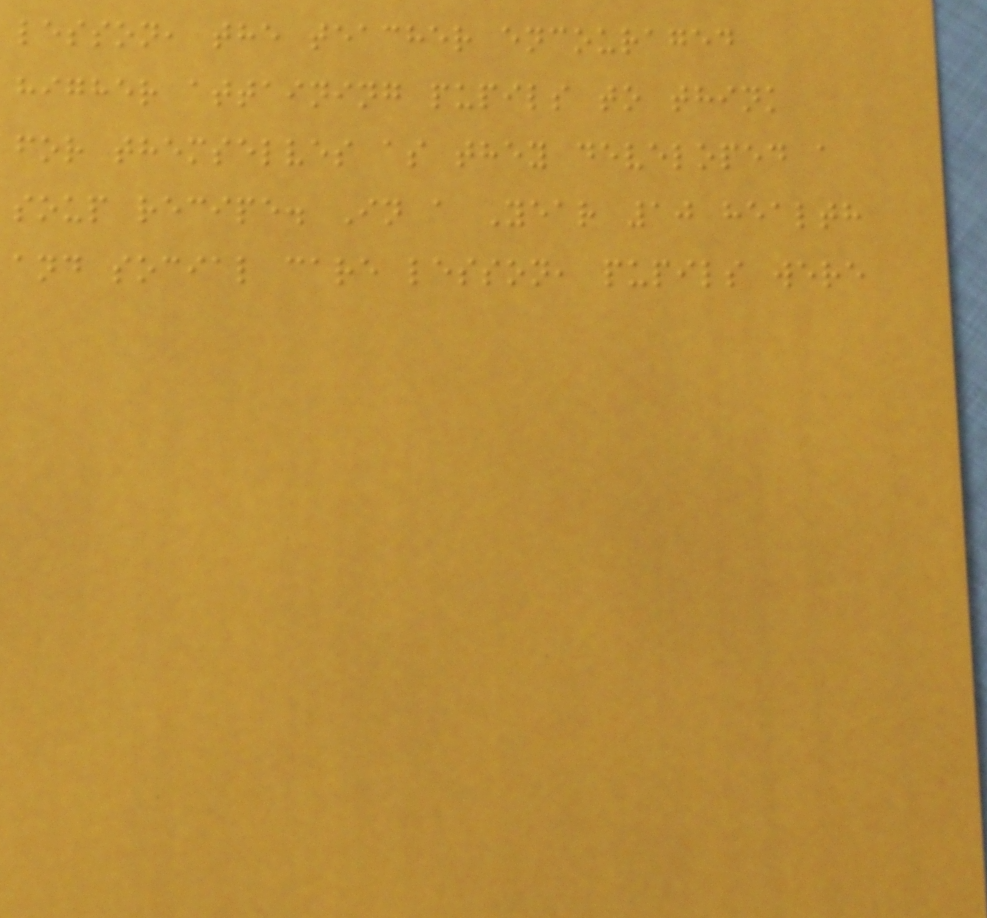lesson, the teacher encouraged
higher attaining pupils to think
for themselves as they developed a
soup recipe. In a Year 10 health
and social care lesson, pupils were
